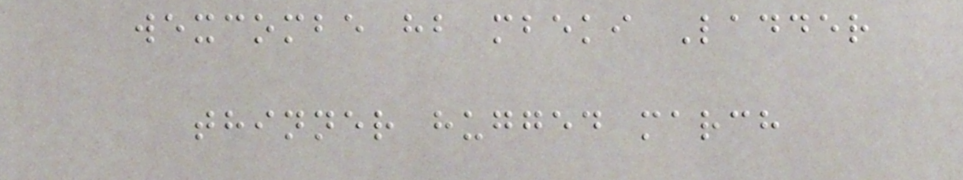wexcombe hb mbeki Ladder
thinner hugged march
